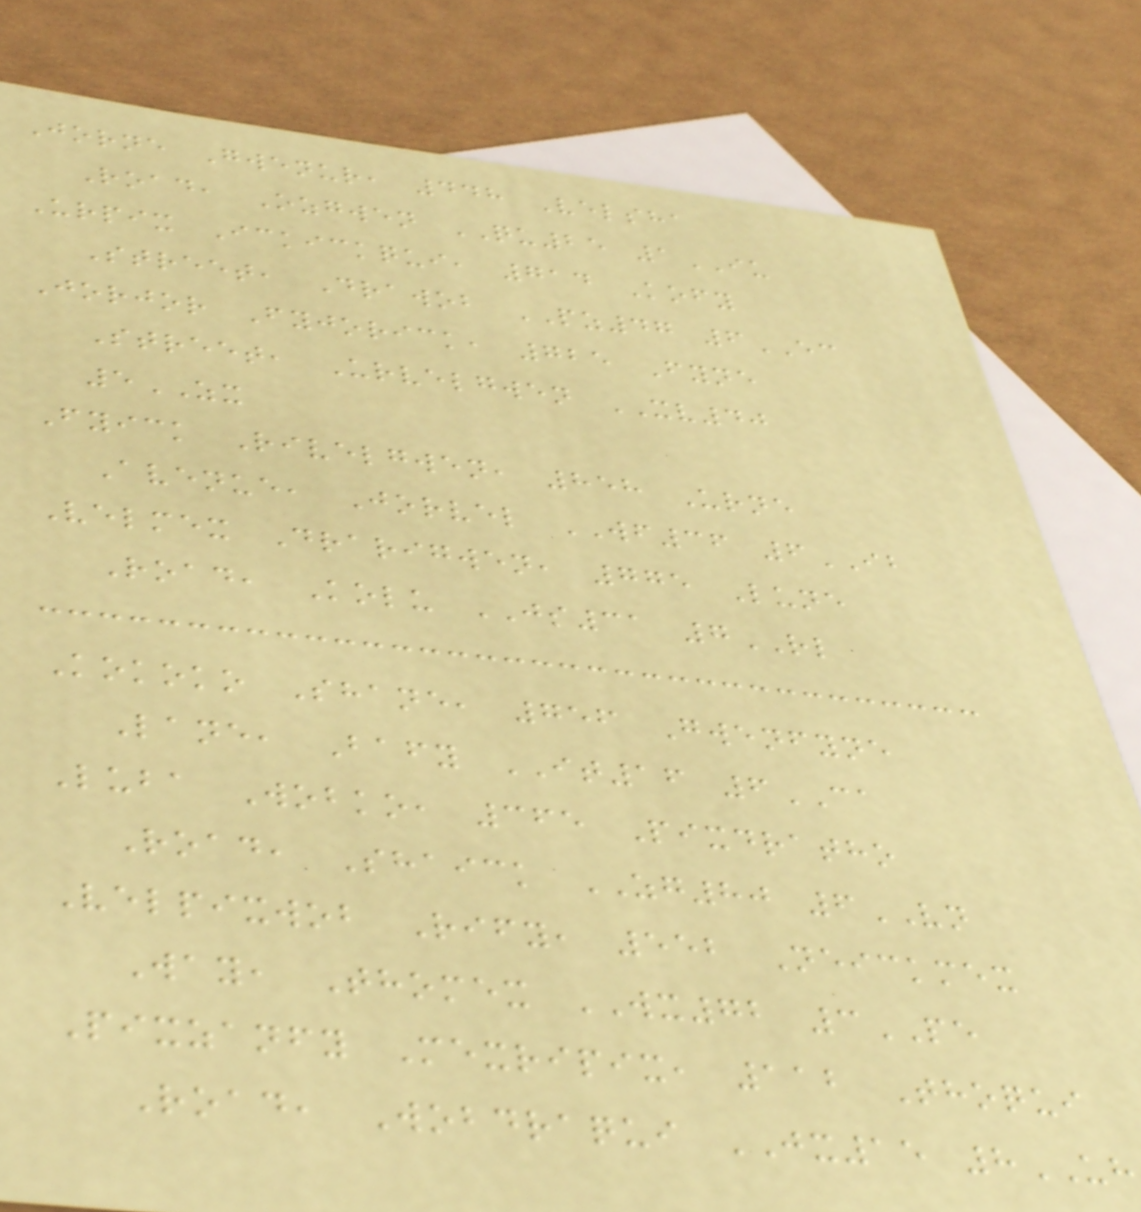Jorne Gwenur, 448 Velsha
Road, Ozgwen QU25 1IU
Urpix Ickickqui, 714 Kofy
Street, Drawob PZ47 6EC
Jorjor Fyjorick, 725 Fyne
Street, Urvelgwen XV40
5ZX
Fyick Rivelgwen, 858 Urne
Avenue, Jorvel WF36 6IB
Velmex Drarigwen, 775 Lune
Road, Kolu JS31 7RL
Kokoko Shane, 756 Gwenfyne
Lane, Bafy IT16 6CA
Luba Wobko, 365 Pixdratho
Road, Shaick ZG80 6VN
Velpixwob Rify, 552 Neickmex
Way, Thomex WX72 3PE
Pixzanfy Mexripix, 112 Thoqui
Road, Wobdraqui JX15 8UH
